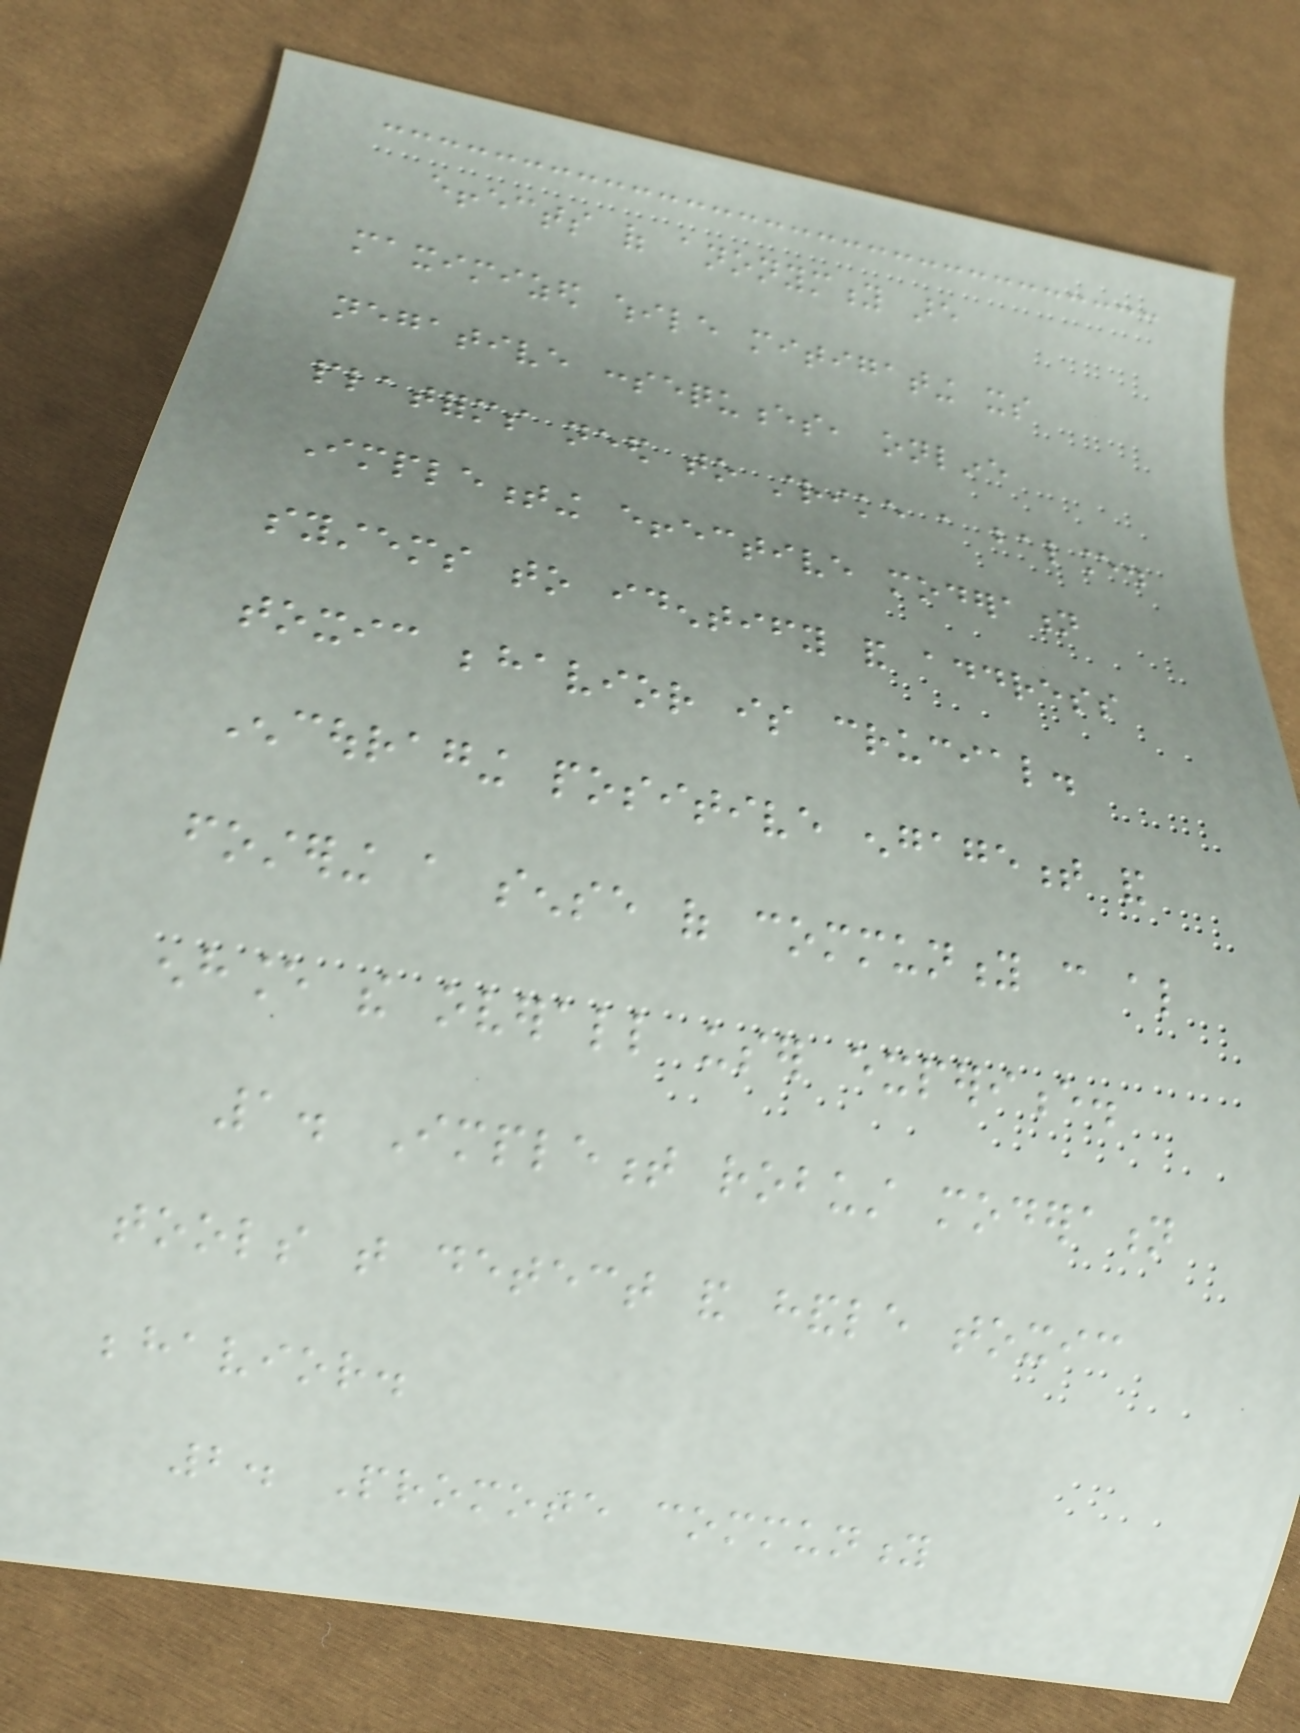effects of anonymity are
maximized while mitigating its
negative consequences, online
platforms need to strike a balance.
Implementing effective moderation
systems to identify and address
toxic behavior is crucial.
Encouraging positive engagement and
fostering a sense of community can also
enhance the overall user experience.
1. Implement robust moderation
tools that detect and handle toxic
behavior.
2. Promote community
